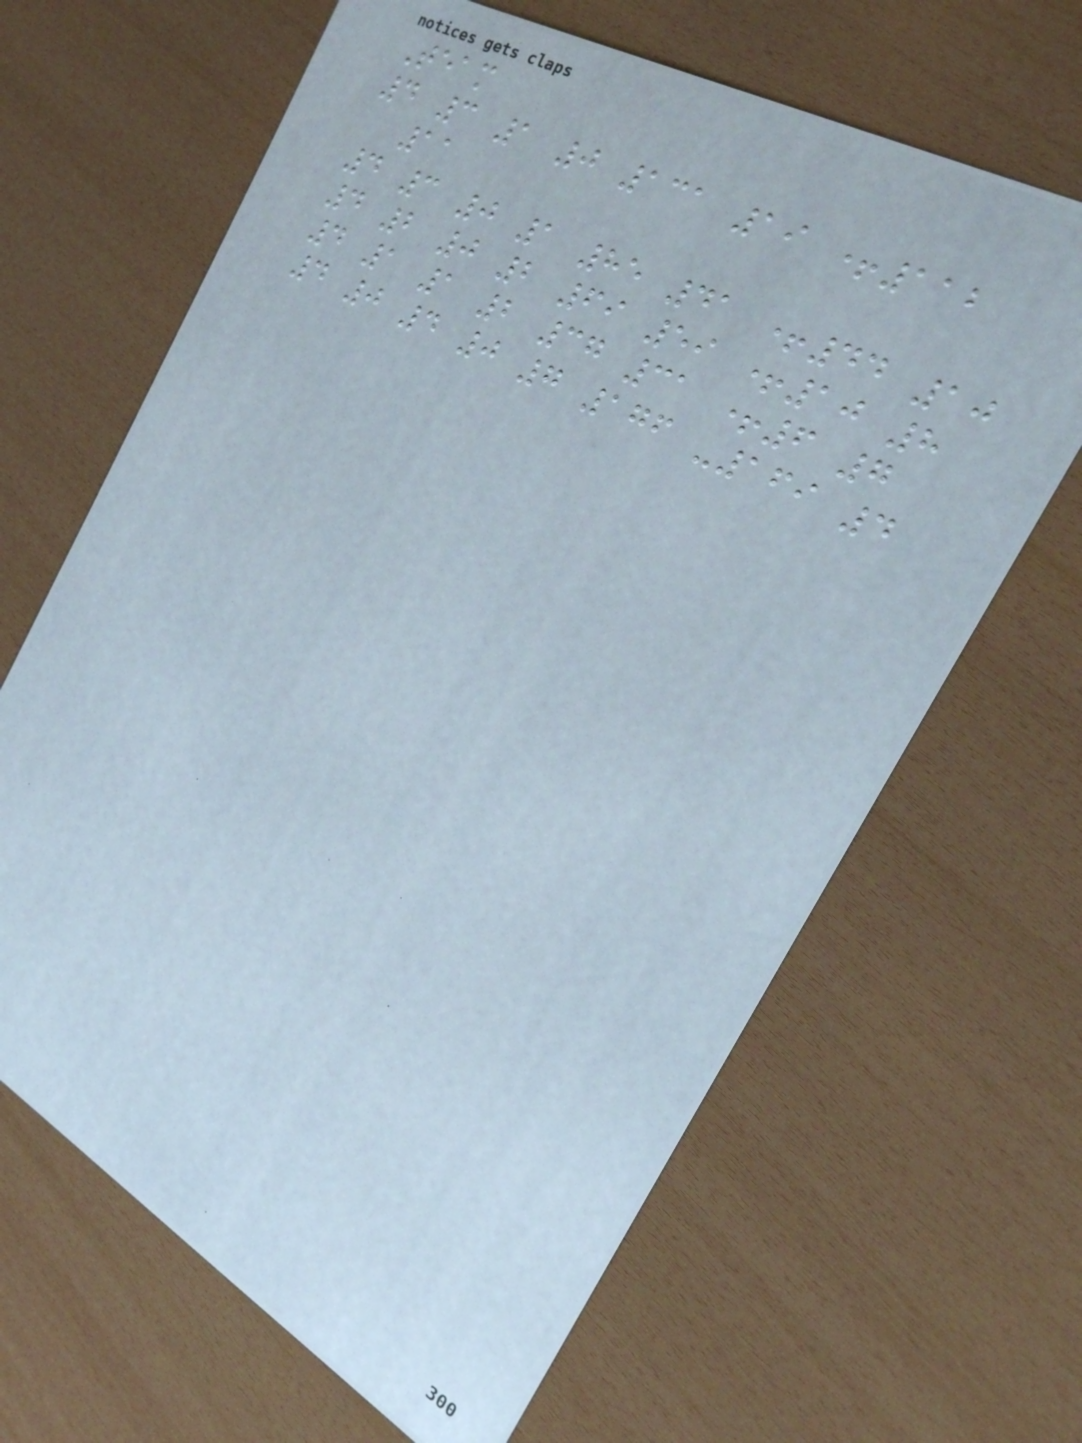Team
4 3 1 0 131 19 +112
11
4 3 0 1 85 41 +44 10
4 2 0 2 69 59 +10 8
4 1 1 2 37 31 +6 7
4 0 4 0 7 176 -169 4
